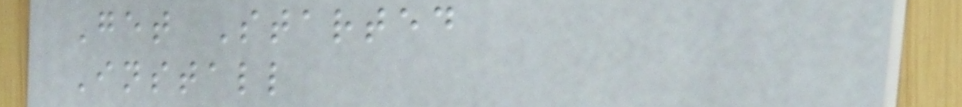Get Started
Install
